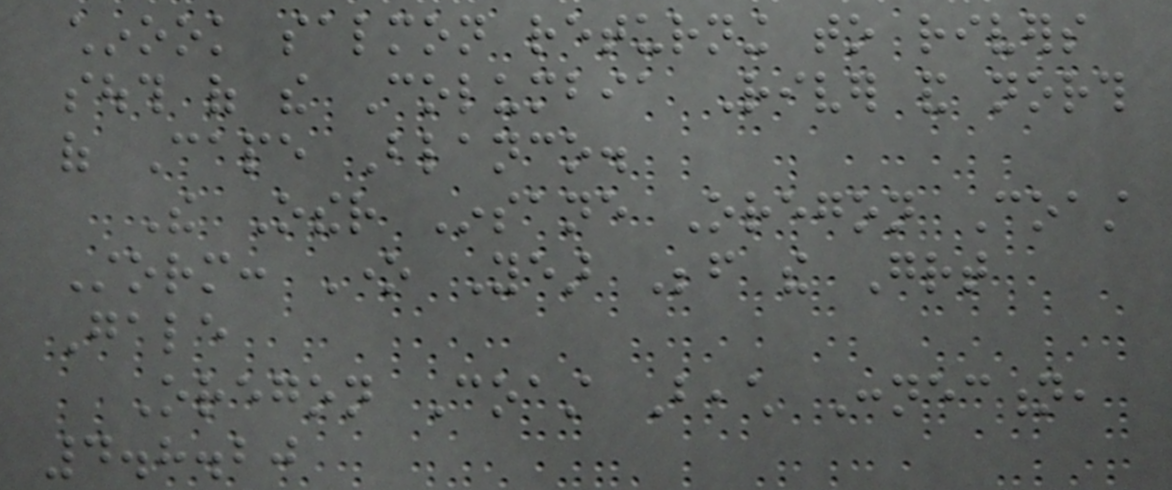chinook salmon returning to rivers
south of the Columbia River and north
of Cape Blanco.
The Other Insane Oregon Coast
Storm: One Year Before the Great
Gale
Oregon Coast Beach Connection,
4.8.20
